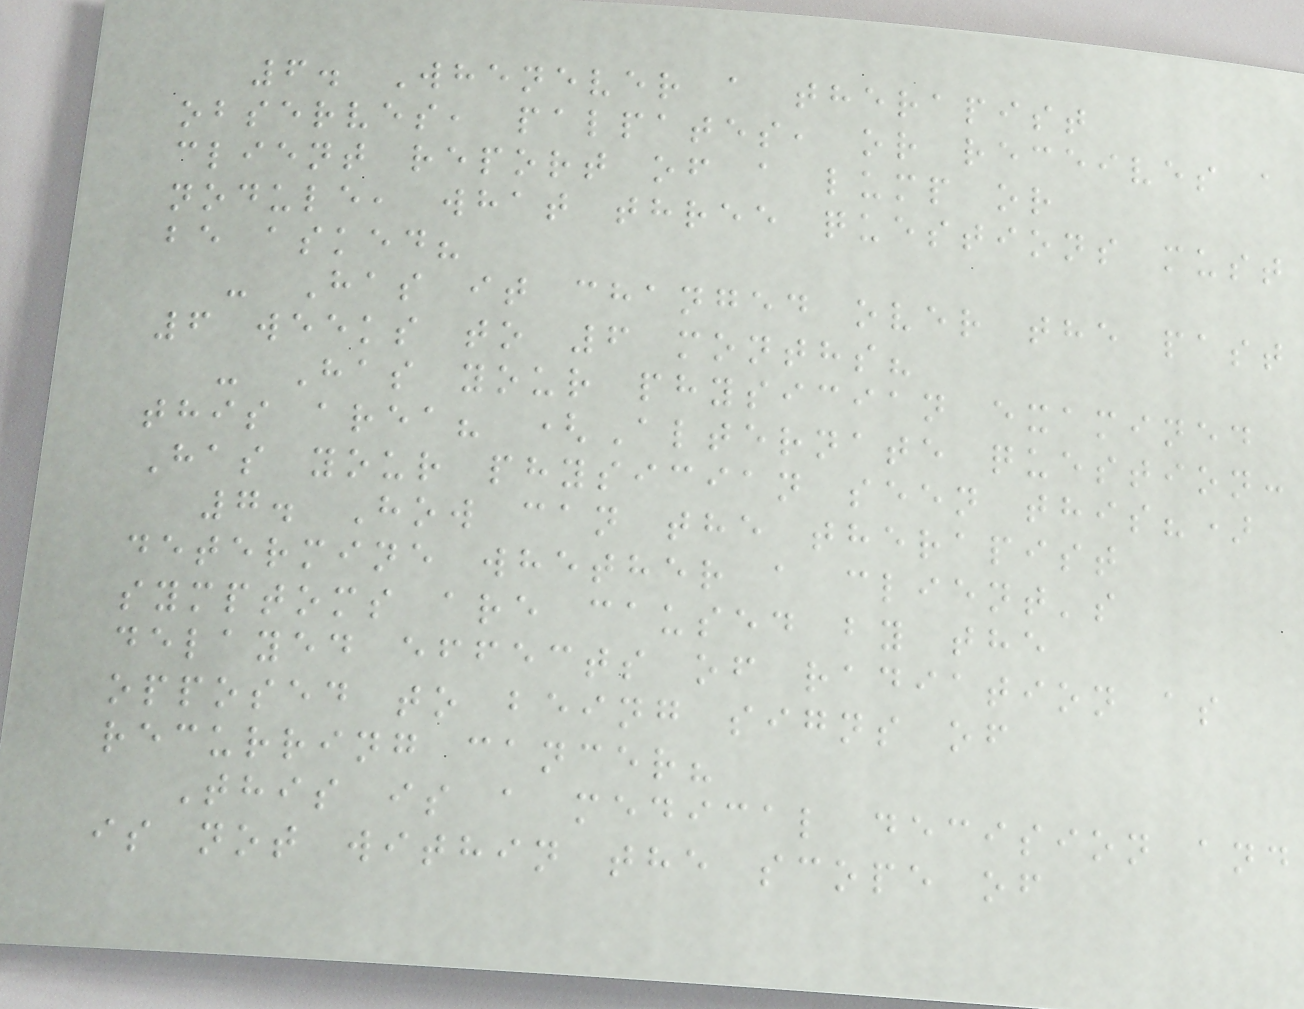6. Whenever a therapist
observes, palpates, or receives a
client report of a lump or
nodule, what three questions must
be asked?
- Has it changed over the past
6 weeks to 6 months?
- Has your physician examined
this area? (Alternate question:
Has your physician seen this?)
7. How can the therapist
determine whether a client's
symptoms are caused by the
delayed effects of radiation as
opposed to being signs of
recurring cancer?
This is a medical decision and
is not within the scope of
